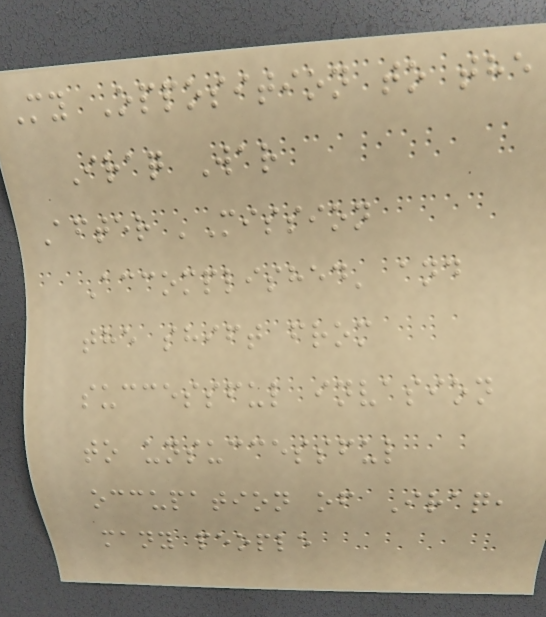My Opposition to the
Iraq War
After 'Mission
Accomplished' and
the shift from
successful invasion
to unsuccessful
occupation of Iraq,
many people
